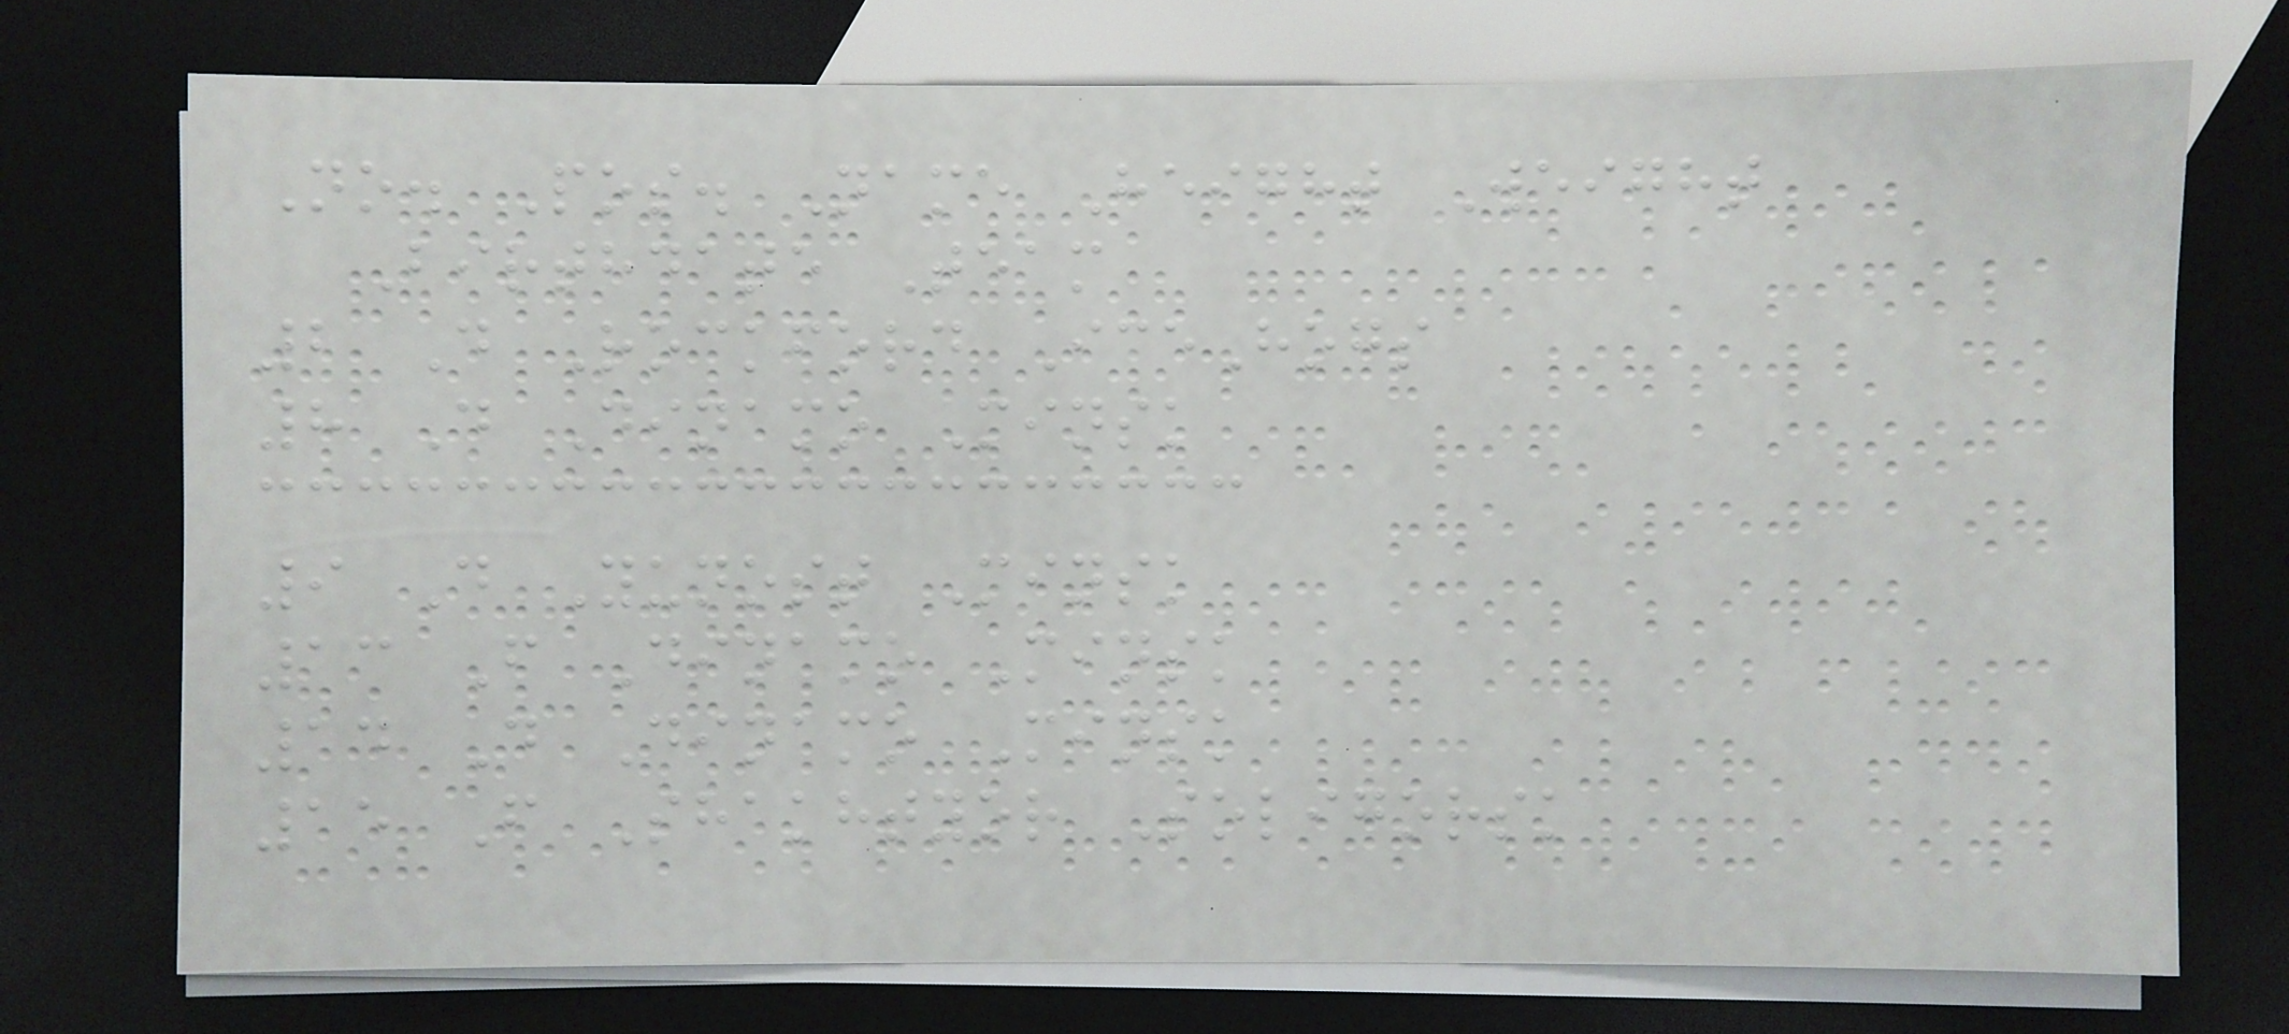No. Pos. Name Height Weight
Birthdate Team
2 D Rockford IceHogs
8 D Dinamo Minsk
9 D Yunost Minsk
13 F Dinamo Minsk
14 D Dinamo Minsk
15 F Shakhtyor Soligorsk
